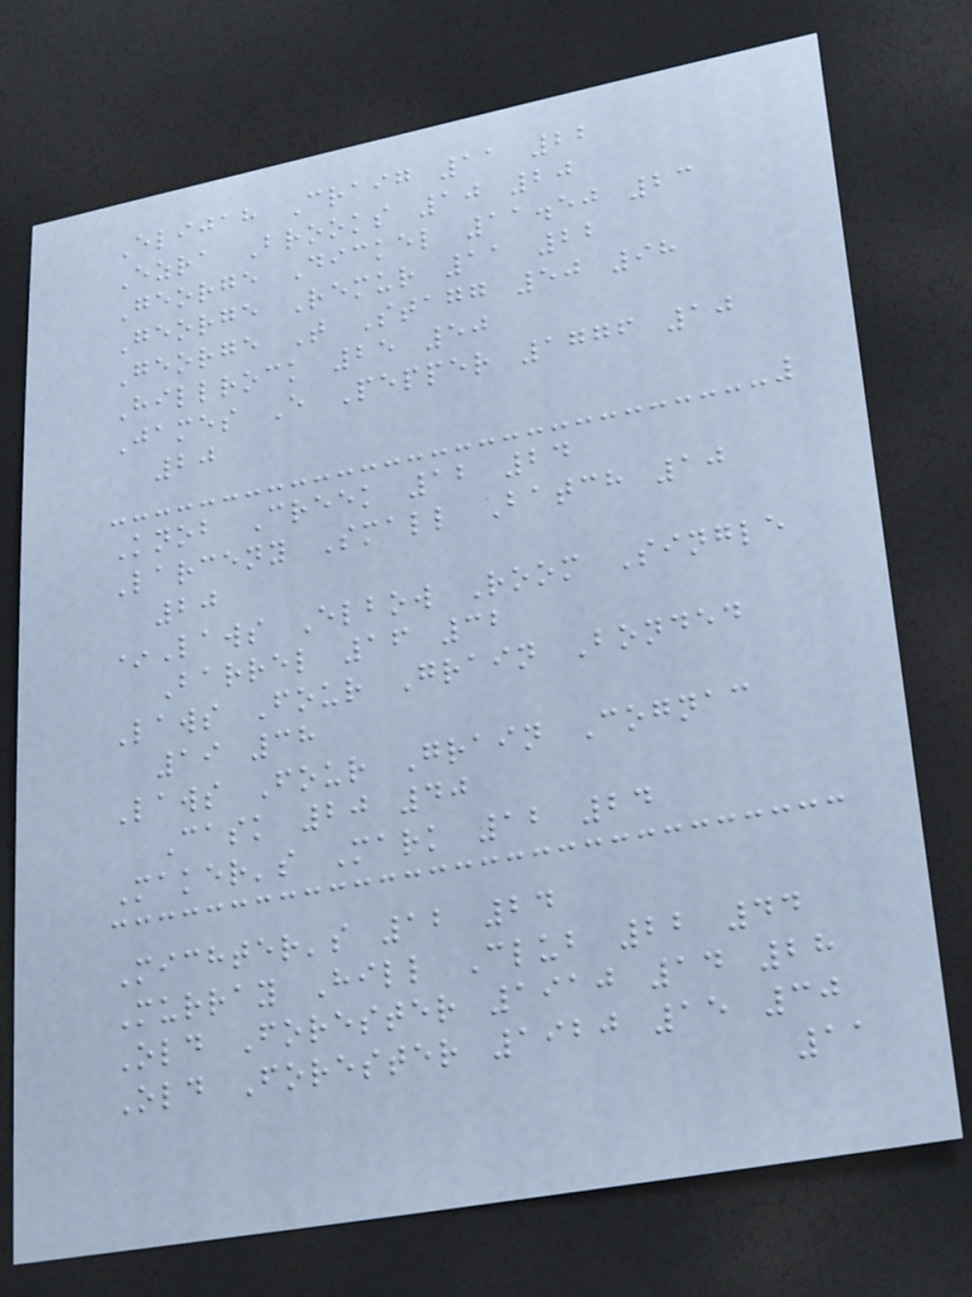Elijah Craig 11 22
Ezra Brooks 10 20
George Dickel 11.50 23
George Remur 11 22
George T Stagg 50 98
Hillrock 25 50
James E Pepper 1776 10
20
Knob Creek 12 24
Larceny Small Batch 10
20
*Laws Elbow Room Single
Barrel 16 32
Laws Four Grain Bonded
19 38
Laws Four Grain Cognac
Cask 20 40
Maker's Mark 12 24
Michter's 12 24
Murray Hill Club 22 44
Old Forester 1910 14 28
Old Forester 1920 15 30
11
